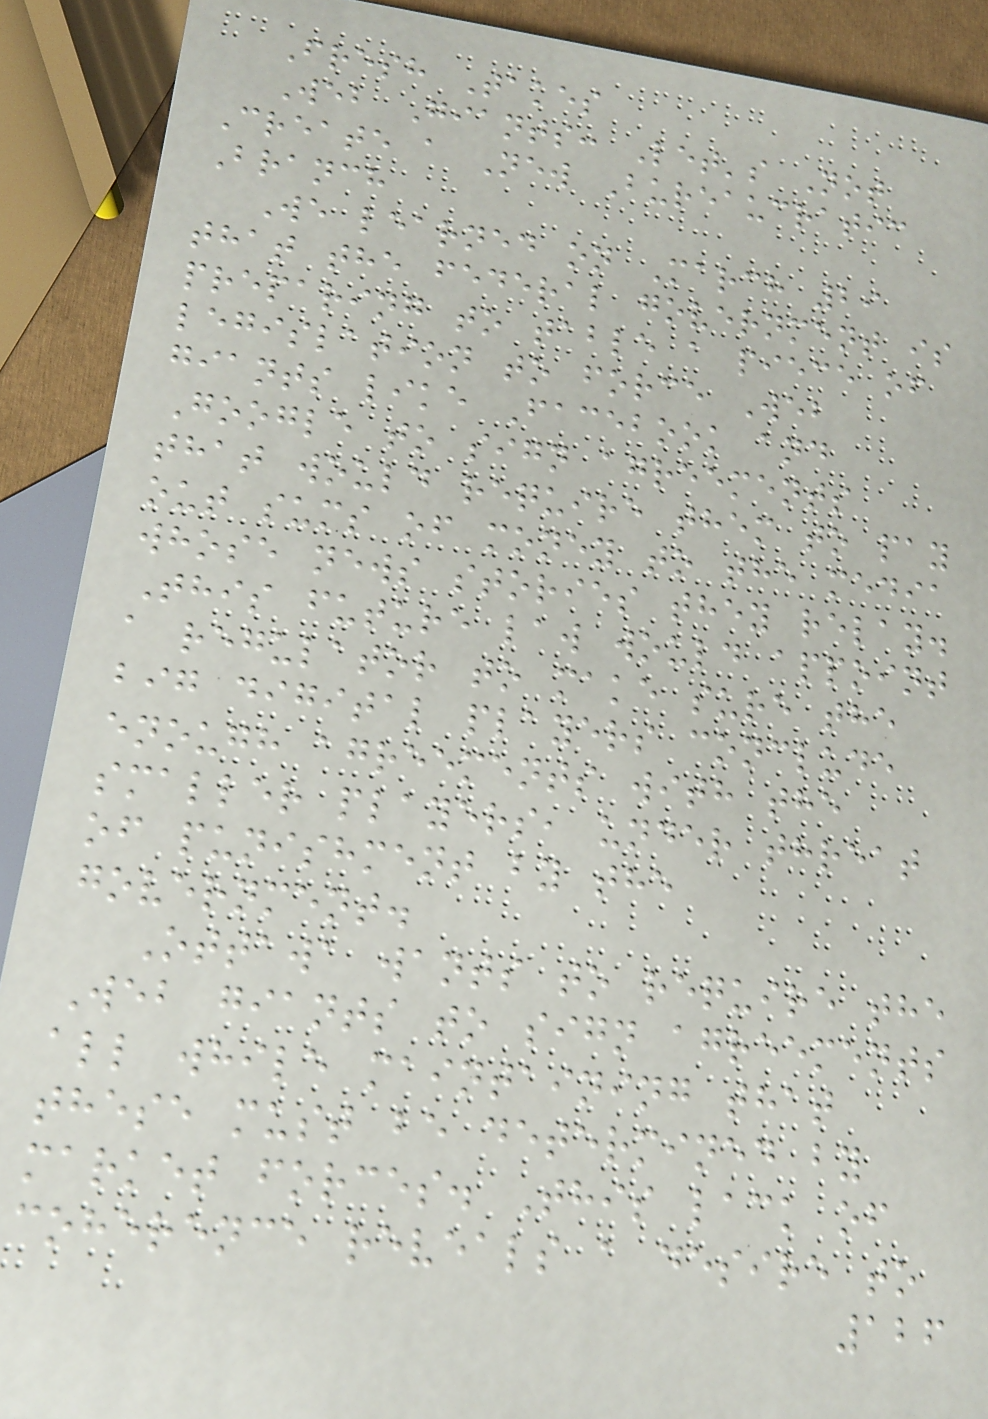Fresh Takes
Web Giants: Let's Not
Create a New Bureaucratic
Branch
We learned on March 29
that the federal government is
preparing to table a piece of
legislation to force Web
giants like Facebook and
Google to sign agreements
that would require them to pay
out sums of money to the media
whose news stories they relay.
This future law would appoint
a regulator to make sure the
big digital players conclude
enough agreements with the
smaller players, under threat
of punishment by the
government.
Ottawa wants to require the
Web giants to sign agreements
all while maintaining that
these must be determined by
market forces. This lack of
coherence reveals a desire to
126
